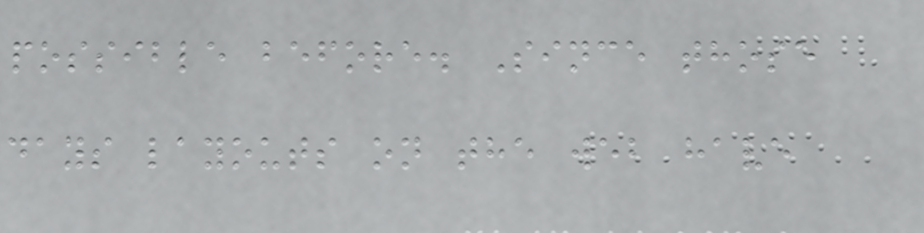possible before. Since those
days layouts on the web have
